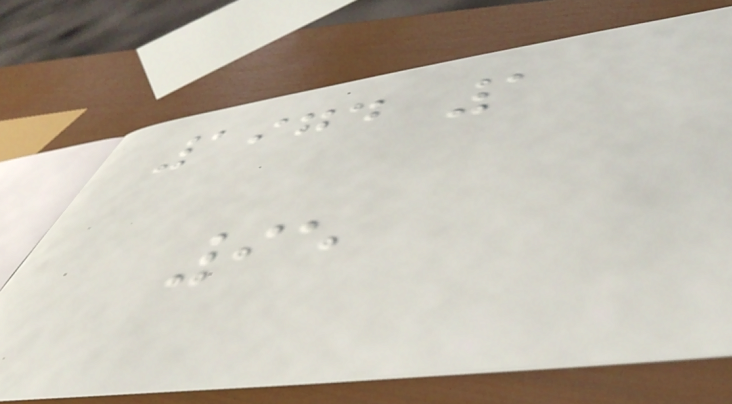1974 1
95
